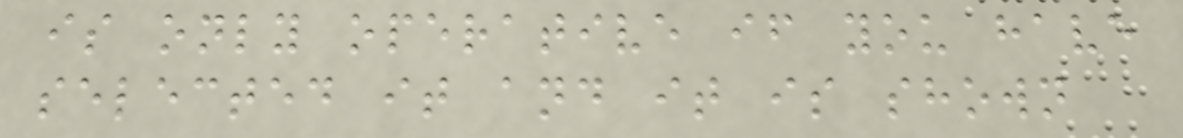is only operative if you have
selected it and it is shown
